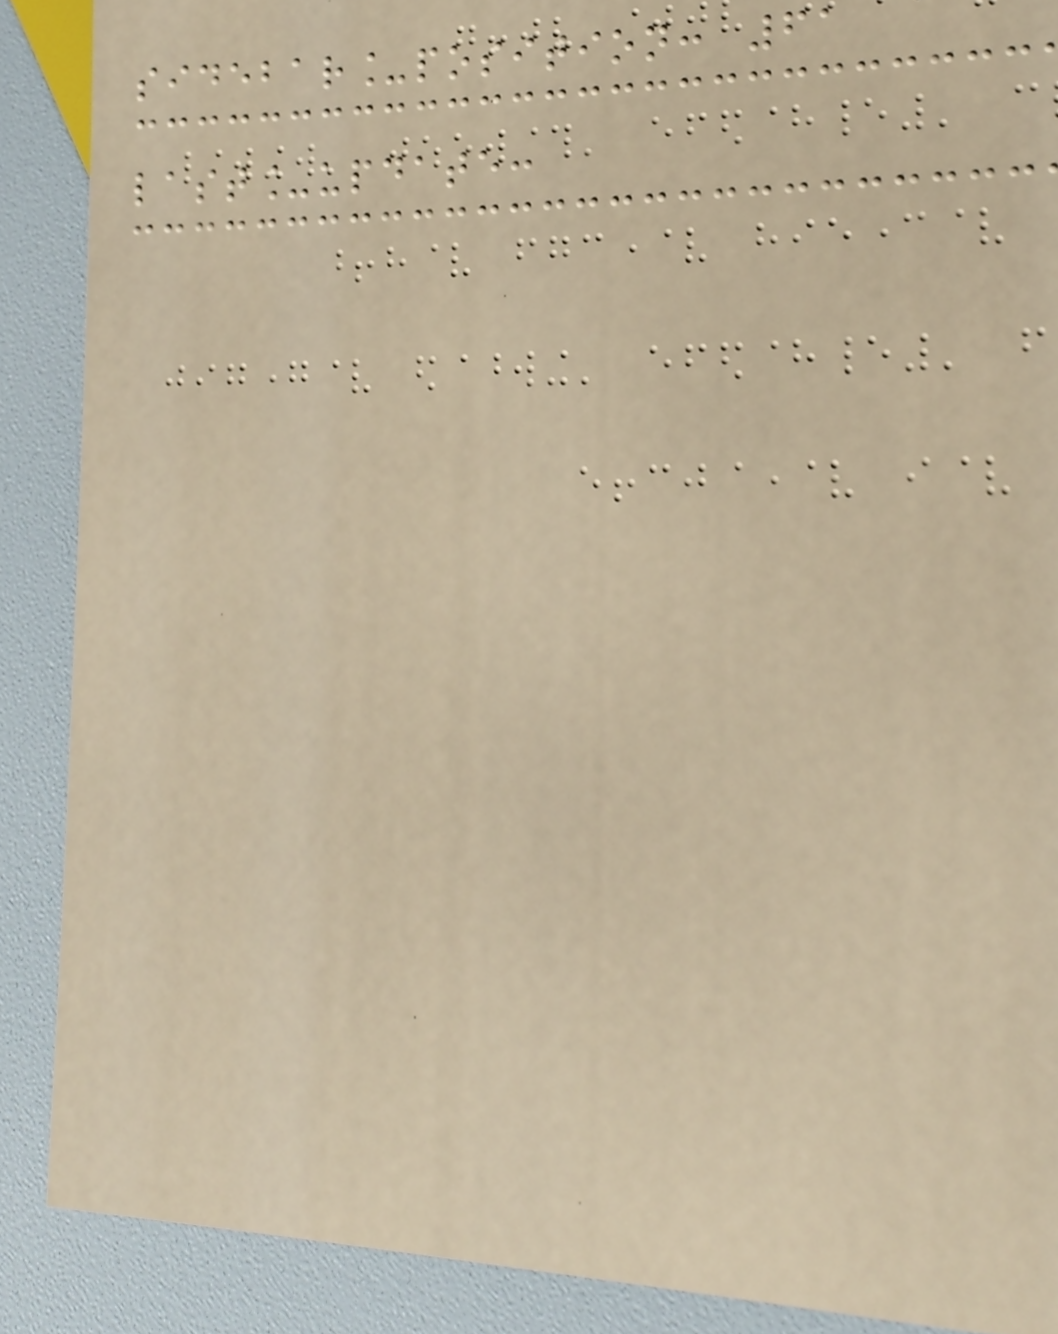sidebar_position: 61
last_update:
